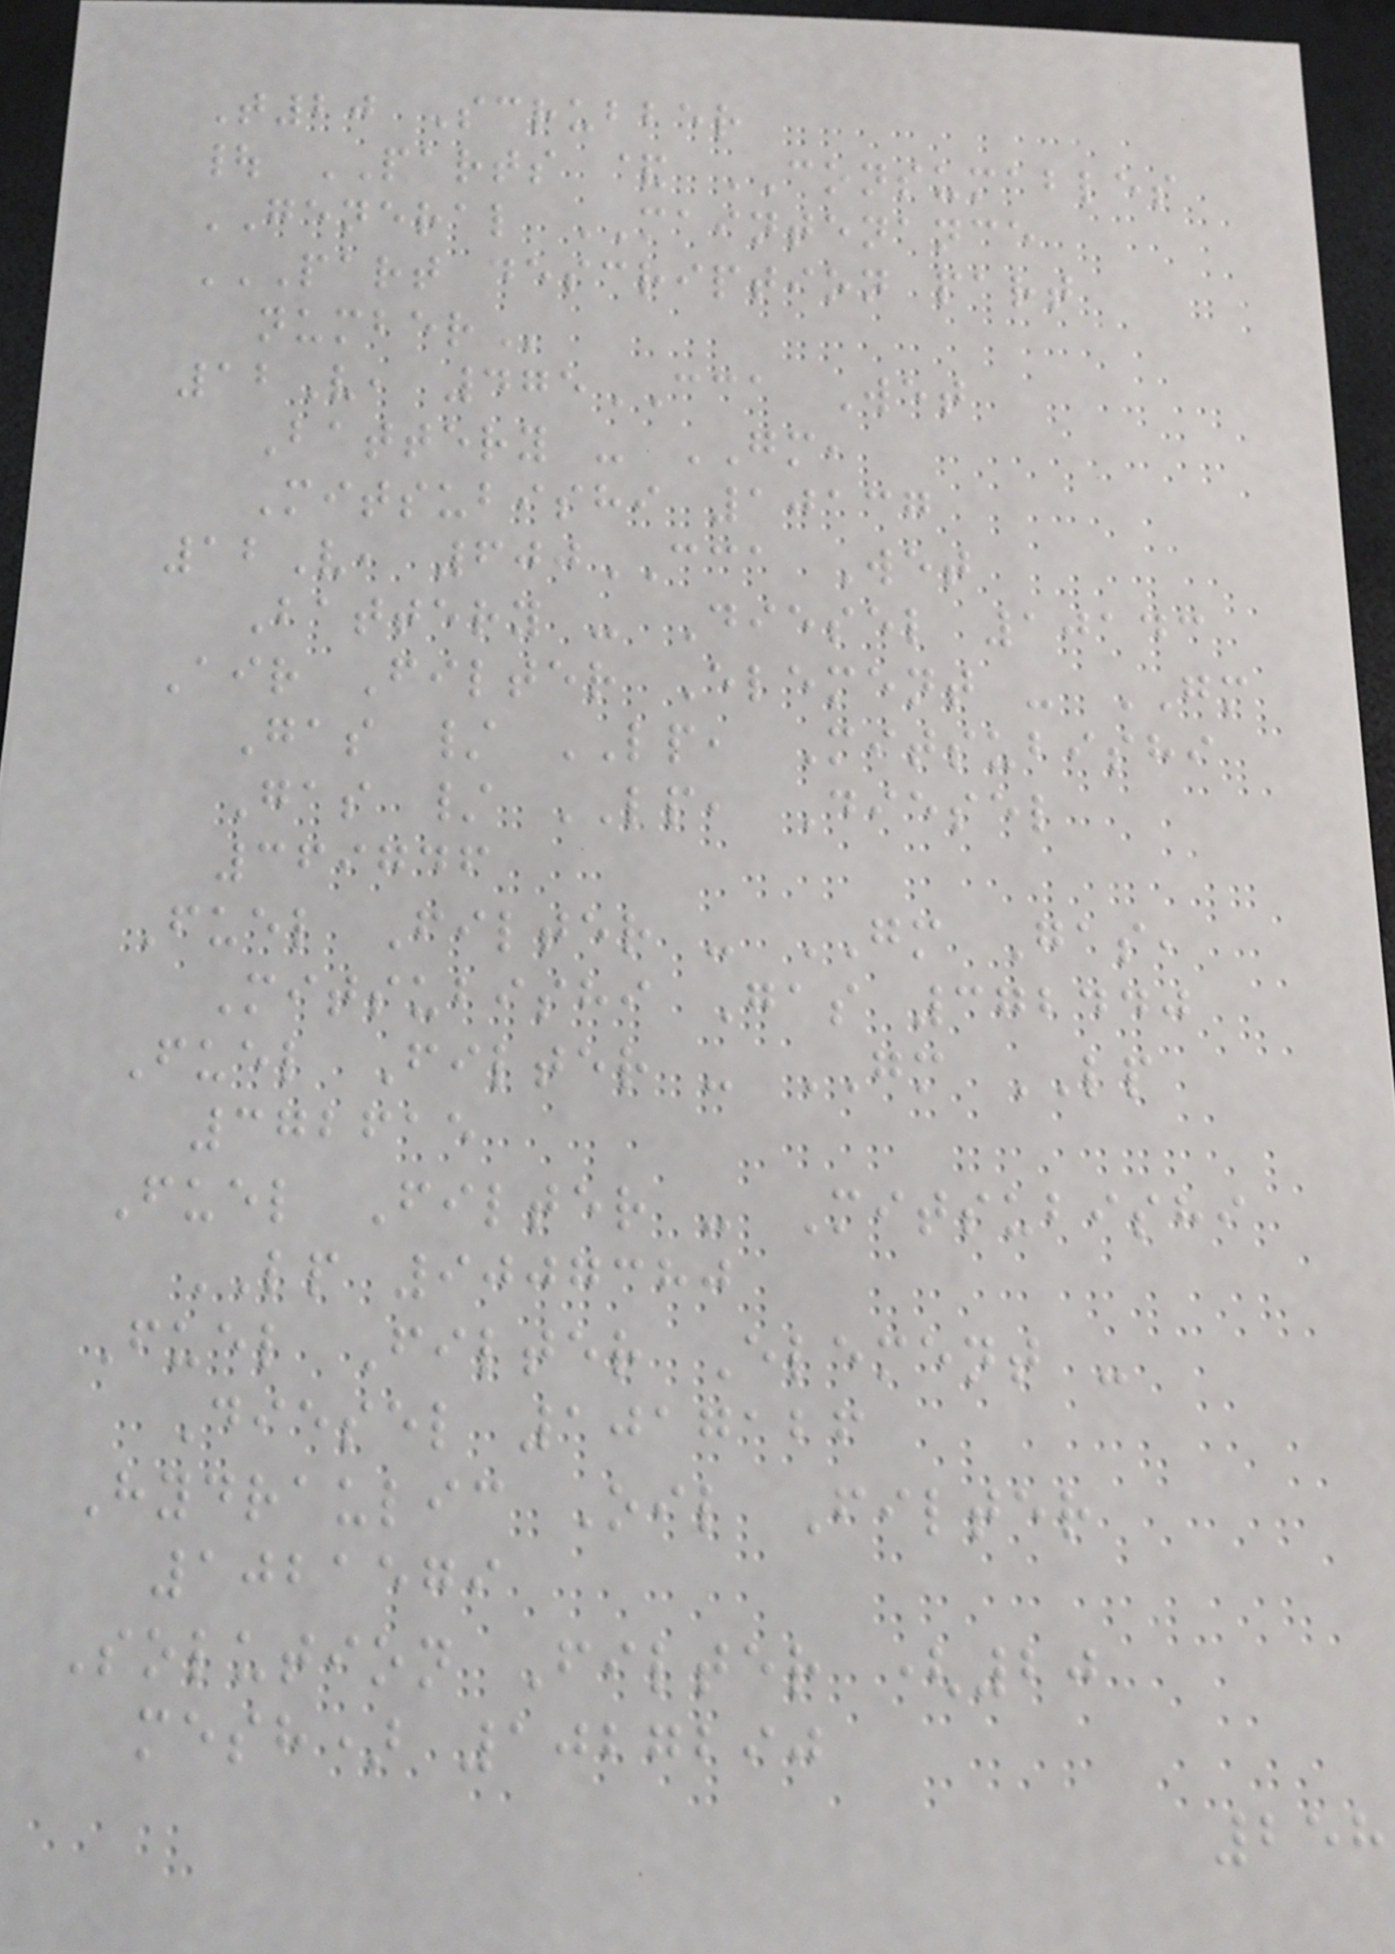T20 Scrubber
| PARTS & CONSUMABLES
GENERAL MAINTENANCE
PART DESCRIPTION PART
NUMBER
12V, 475CCA Wet
Battery - GM,
Mitsubishi 10137
12V, 600CCA Wet
Battery - Diesel 10143
Air Filter Element - GM
Gas / LP, Mitsubishi
Gas / LP, Diesel
369746
Fuel Filter - GM Gas,
Mitsubishi Gas 372440
Fuel Filter - GM LP
372615
Fuel Filter - Mitsubishi
LP 9007380
Fuel Filter Element -
Diesel 1017126
Hydraulic Oil Filter
1021579
Solution Filter (20
mesh) 1027290
258
